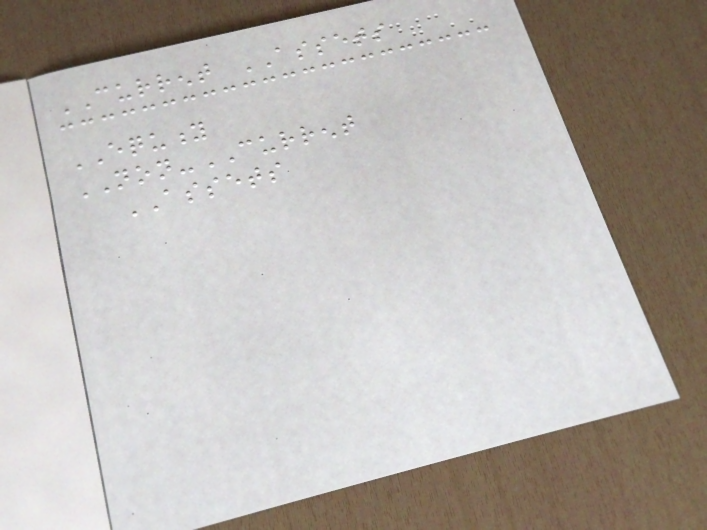CURRENT ASSETS
EQUITY
NON-CURRENT
ASSETS
